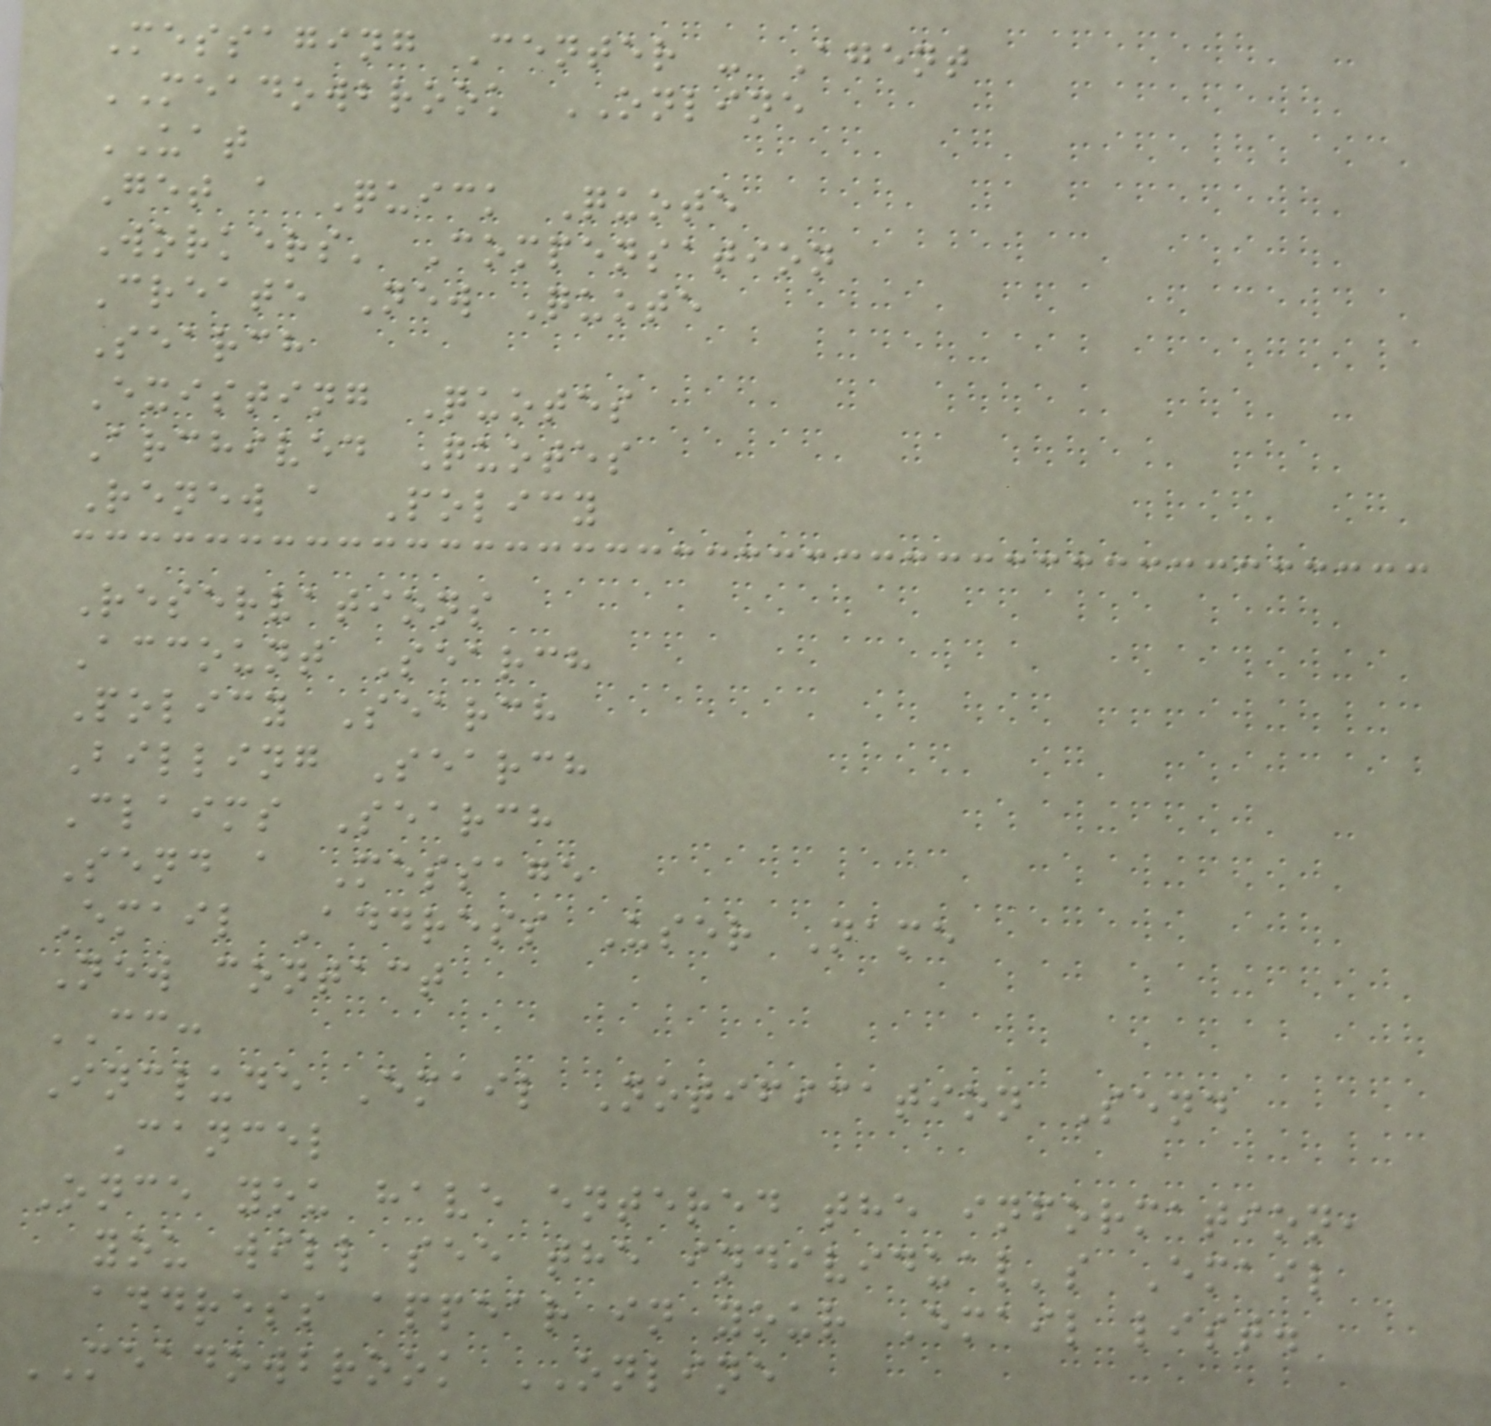Messaging Center - Agent
MEADOWBROOK ONLINE
UAT
Get a Quick Quote
Workers' Compensation
Create New Quote
Search
Existing Quotes
Archived Quotes
Renew a Policy
Reservations
Account Search
Policy Search
Billing Search
Claims Search
Send a Message
Email Address User Name
New contact
CC:
Include Email Notification Send
Cancel
Once you have entered the information,
you will see the individual's Email
address appear in your Email list.
MEADOWBROOK ONLINE
